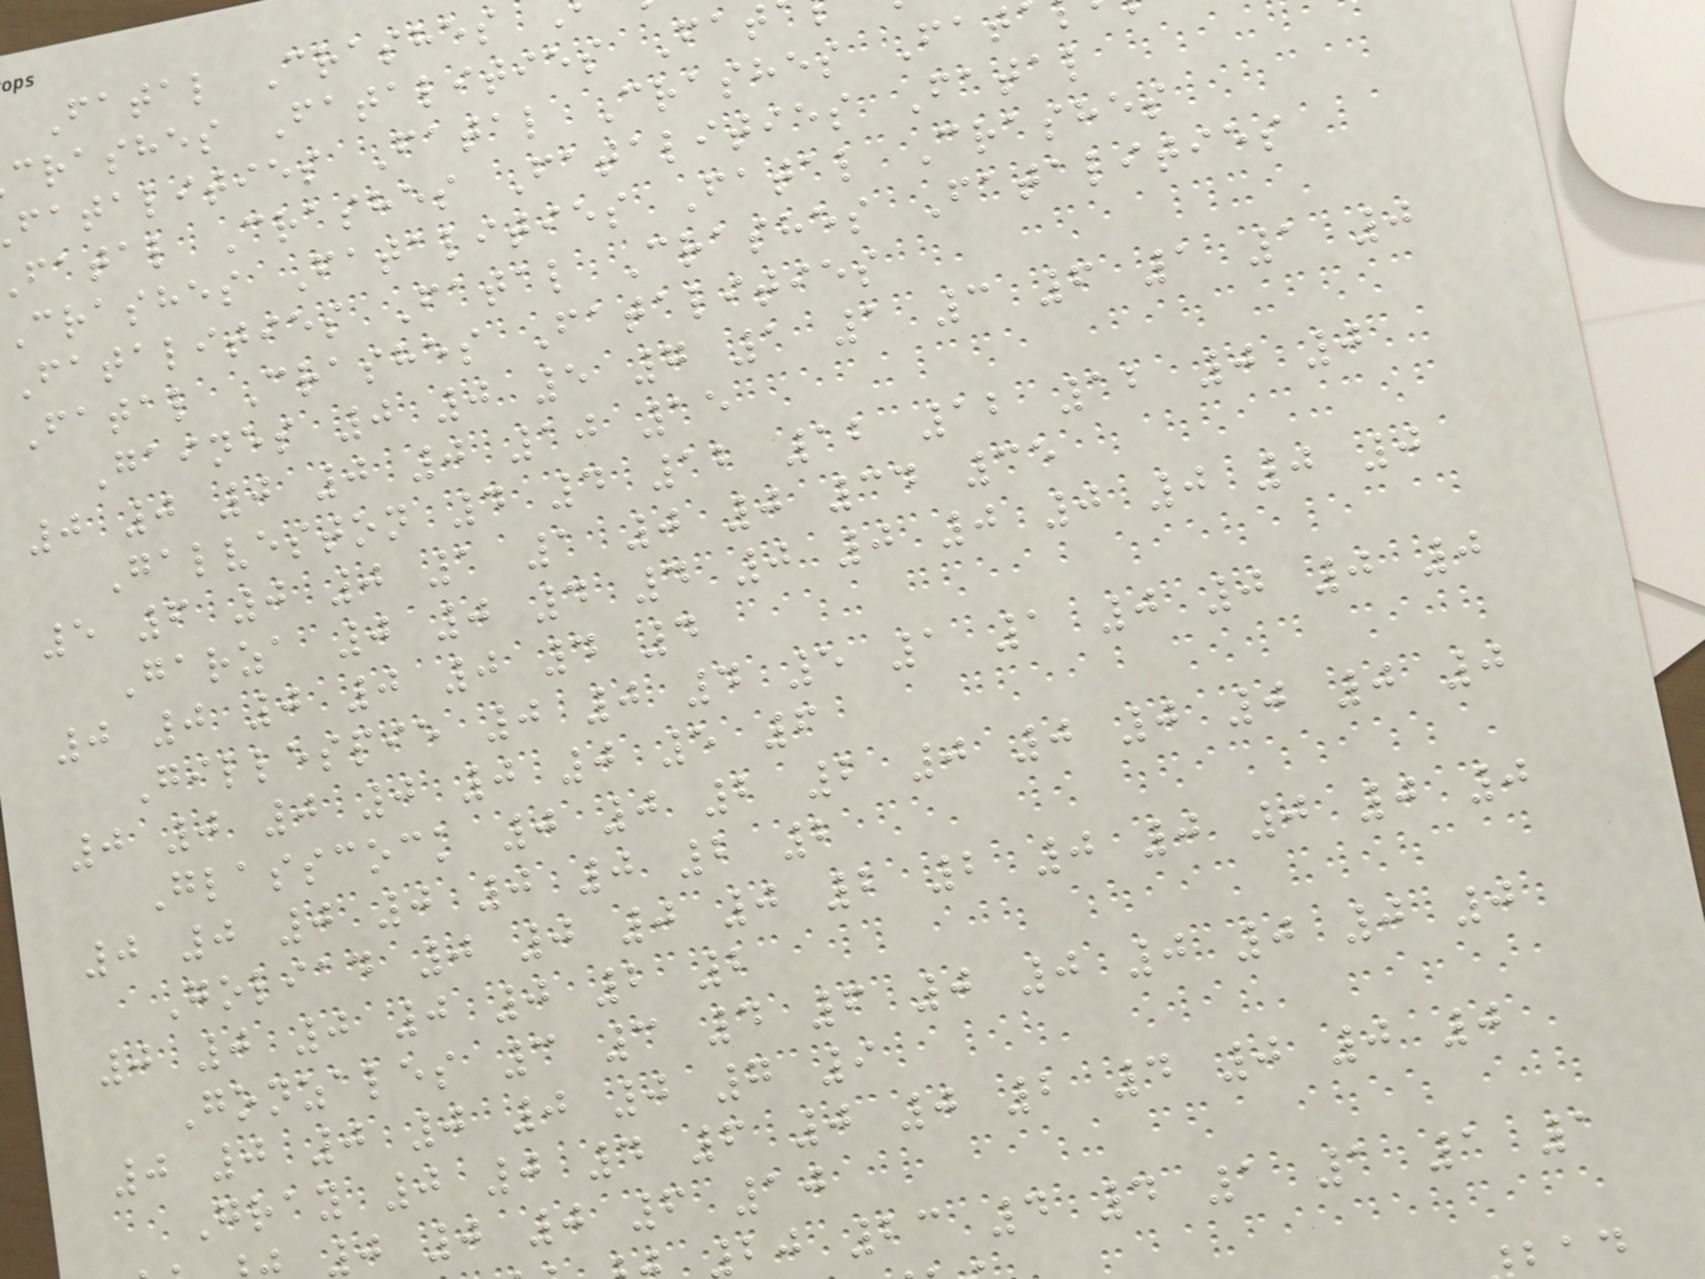Fatal Crashes
crashes Fatalities Fat
fatalities Fatal Crashes Fat
fatal Crashes Fatalities Fatal
crashes Fatalities Fatal Crashes
Fatalities Fatal Crashes Fatalities
Fatal Crashes Fatalities
Gaines 0 0 5 7 1 1 3 6 1 1 0
0 0 0 0 0 10 15
Galveston 4 4 12 12 12 12 0 0
5 6 0 0 1 1 0 0 34 35
Garza 0 0 4 4 0 0 0 0 0 0 0
0 0 0 0 0 4 4
Gillespie 0 0 4 5 1 1 0 0 0 0
0 0 0 0 0 0 5 6
Glasscock 0 0 2 2 0 0 0 0 0 0
0 0 0 0 0 0 2 2
Goliad 0 0 0 0 2 2 0 0 0 0 0
0 0 0 0 0 2 2
Gonzales 3 3 4 6 0 0 0 0 0 0
0 0 0 0 0 0 7 9
Gray 0 0 4 6 0 0 2 4 0 0 0
0 0 0 6 10
bj 23 4 4 1 1 1 1
